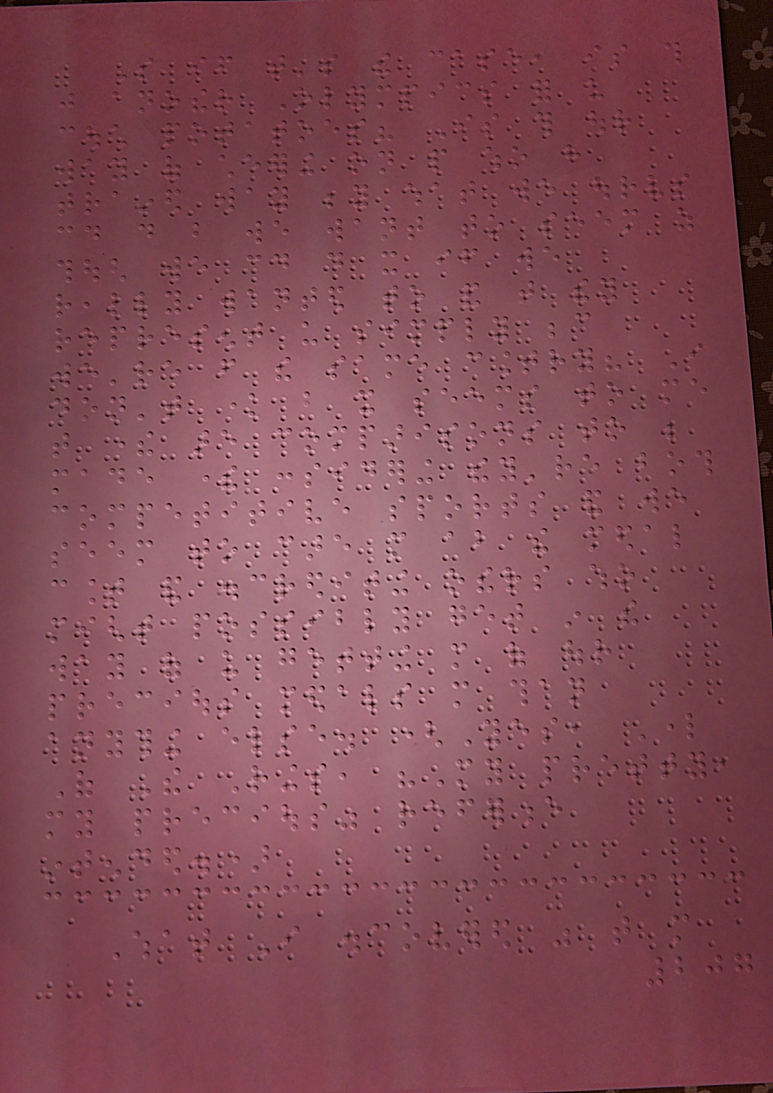So if that's the case, is this
just another Olympics for us
couch potatoes? Is this our
way of cheering on people who have
trained way beyond what we ourselves
could do but we want to seem as
though we could do it if we
really wanted to and that they
represent us simply because
we're from the same country? I
don't know but it seems to me
that there are comparisons to be
made there considering they're both
competitive sports and we
seem to care more about the medal
count and discrediting others who
might possibly get in the
way of us getting more of our
precious medals more than
anything else. (Yes, Lord
Of The Rings, "My pretty,
my precious" reference
intended.)
What I discovered was that more
207
